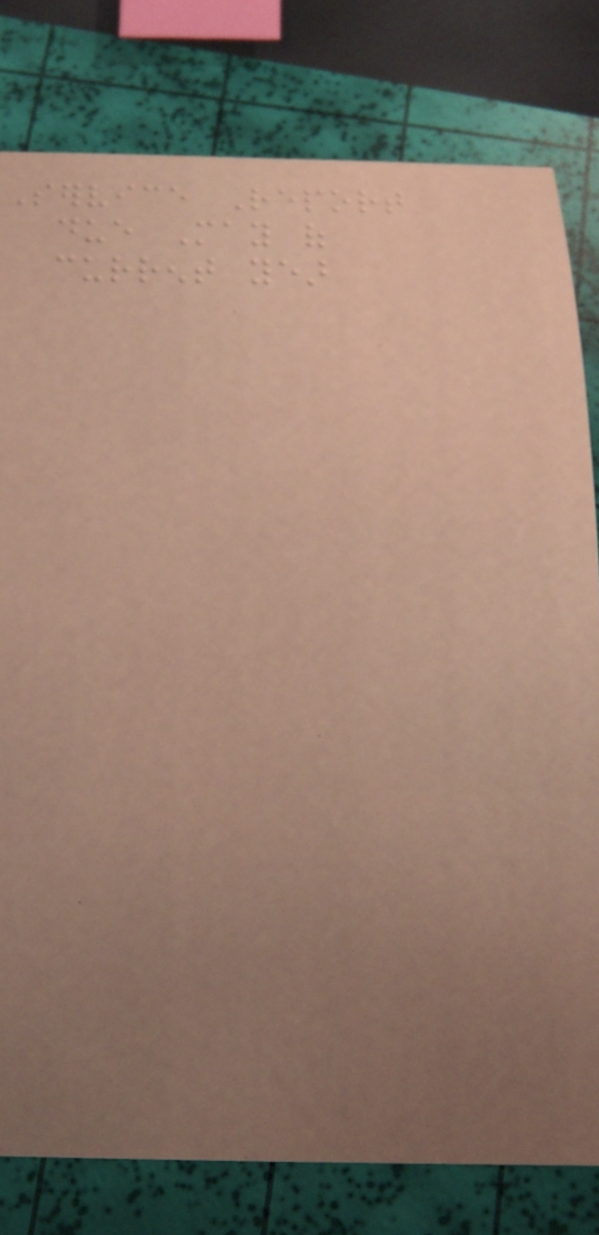Service Report
due May of
current year
